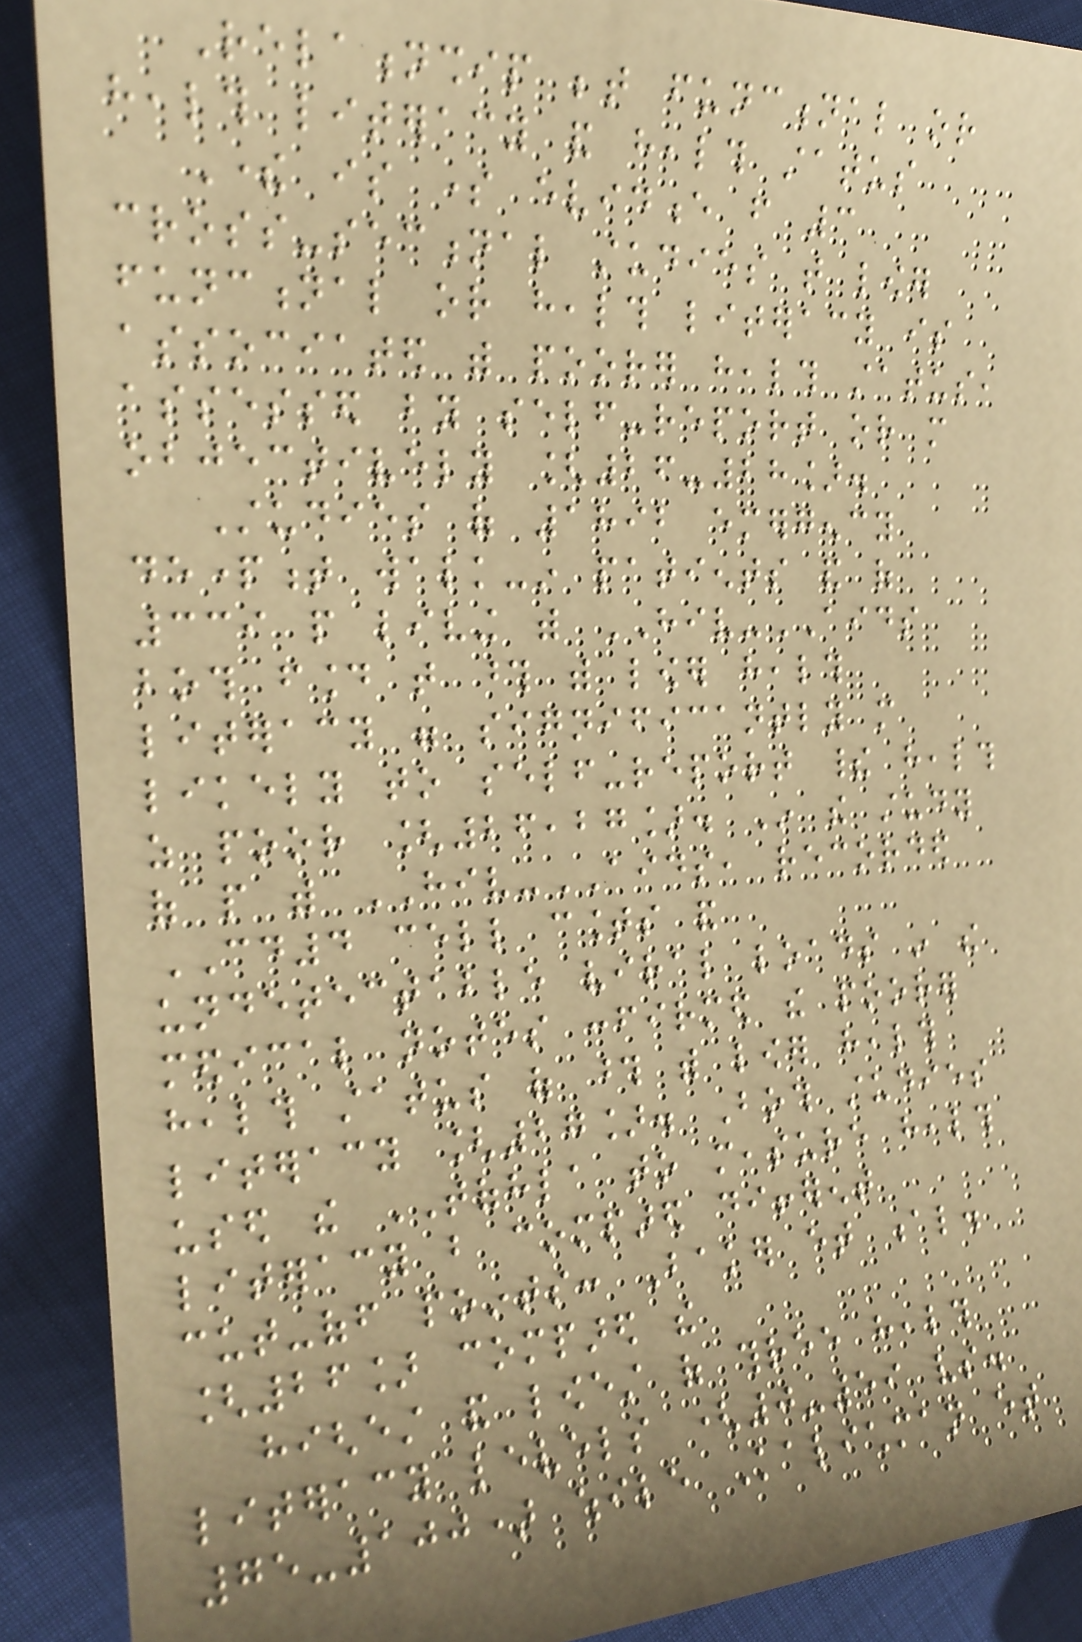Relationship between functional or
health literacy and health status
There is some evidence from 3
cross-sectional studies that lower
functional or health literacy is
associated with poorer health status,
assessed by self-report or more
objectively [26-28].
Studies of 1892 emergency
department walk-in patients and of
339 people living with HIV-AIDS
both found that those with lower health
literacy were significantly more
likely to self-report their health
as poor [26,27]. In the study
of people with HIV-AIDS, recorded
CD4 cell counts and
undetectable viral loads in the
medical notes confirmed the poorer
health status of those with lower health
literacy [27]. Both studies
used the TOFHLA to measure health
literacy but compared different
cut-off points: Baker et al.
[26] compared the
highest and lowest of three health
literacy levels (0-59 vs.
75-100) while Kalichman et
